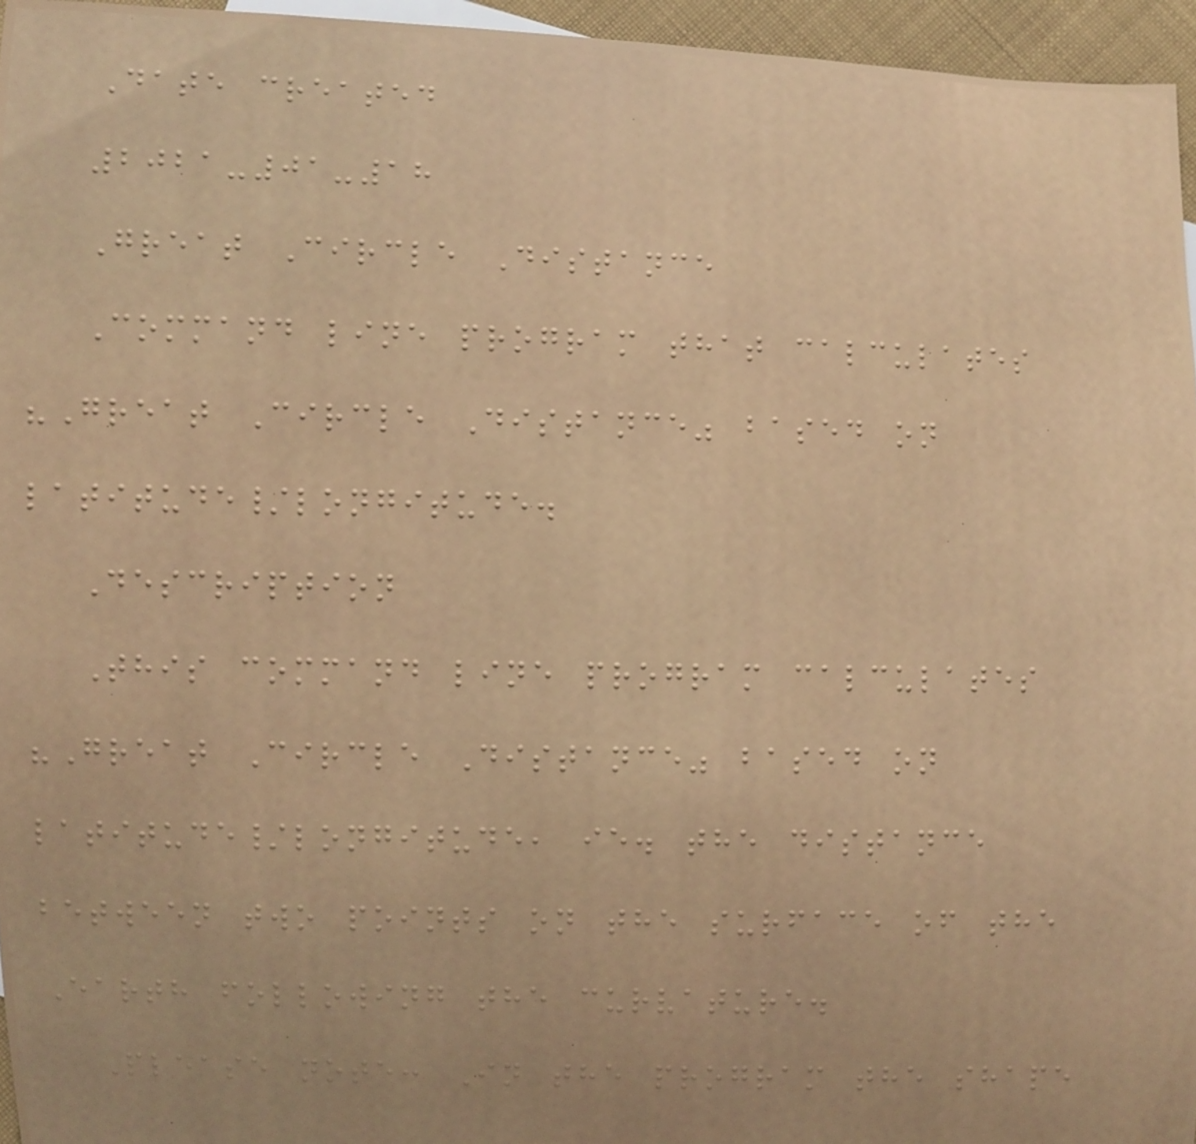Date created
2021-01-18
Great Circle Distance
Command line program that calculates
"Great Circle Distance" based on
latitude/longitude.
Description
This command line program calculates
"Great Circle Distance" based on
latitude/longitude, ie. the distance
between two points on the surface of the
Earth following the curvature.
Please note: In the program the shape
